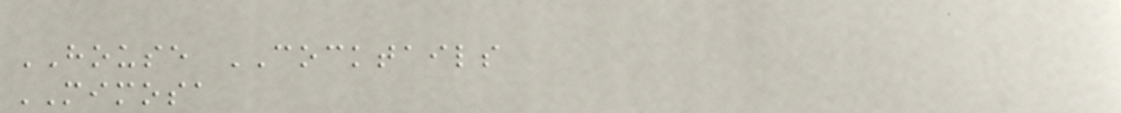HOUSE COCKTAILS
MIMOSA
